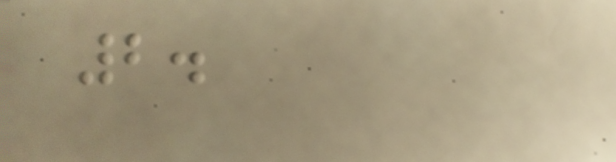2.
